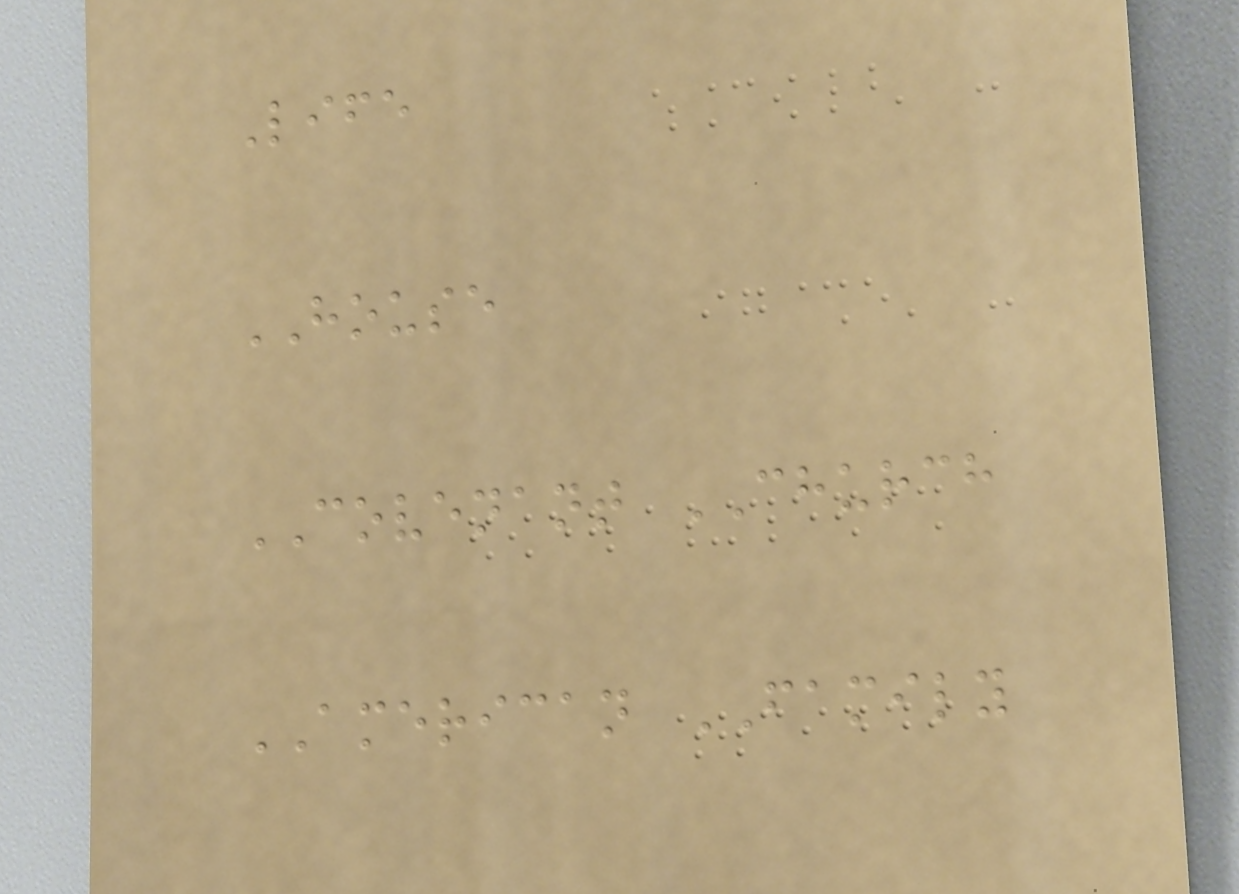Life
HOUSE
COVENANT CHURCH
AMERICAN FAMILY
